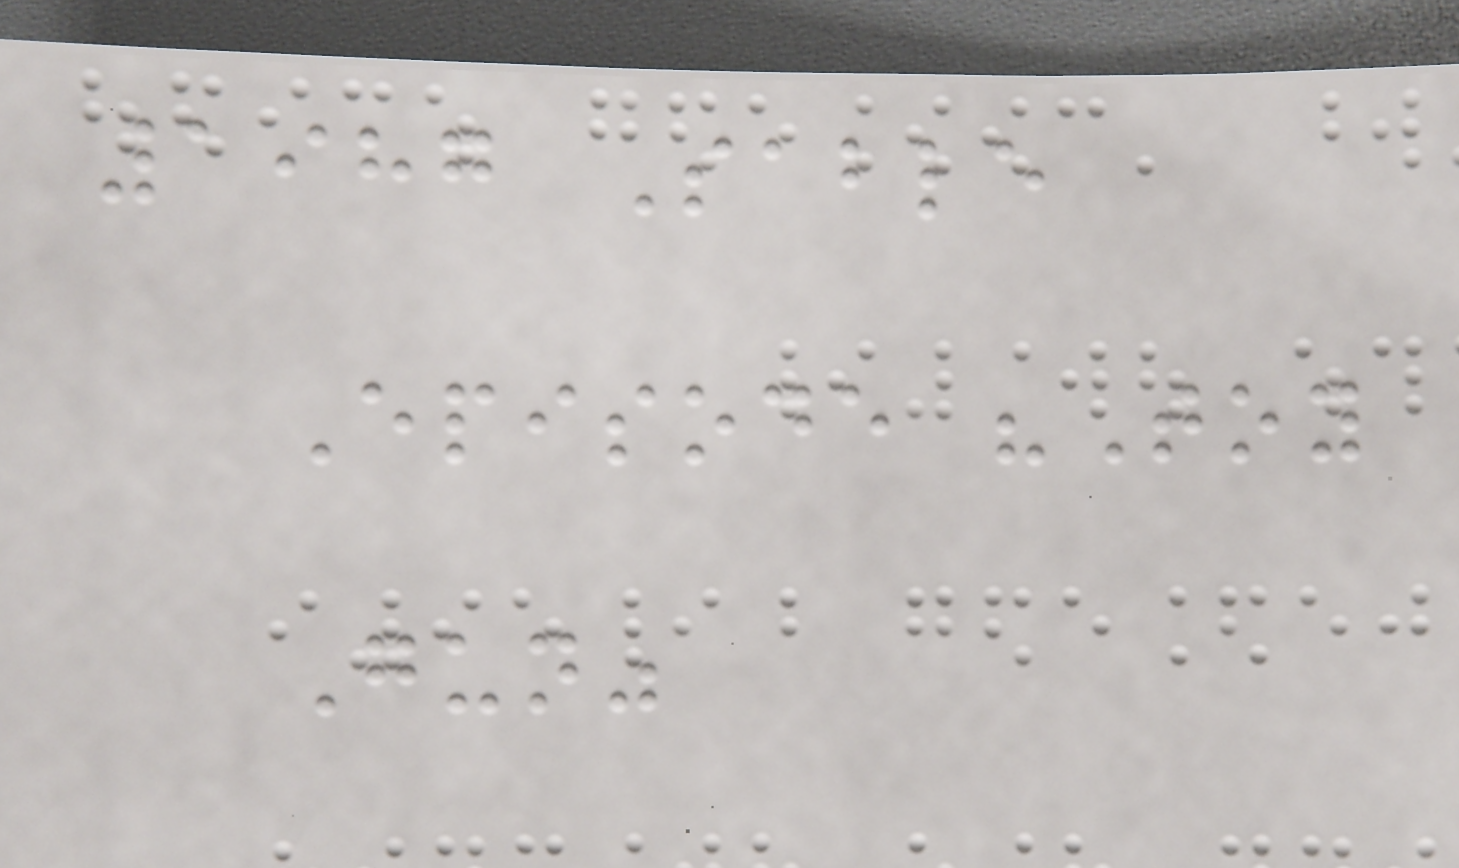1987 Sable
Episode "Toy
Gun"
